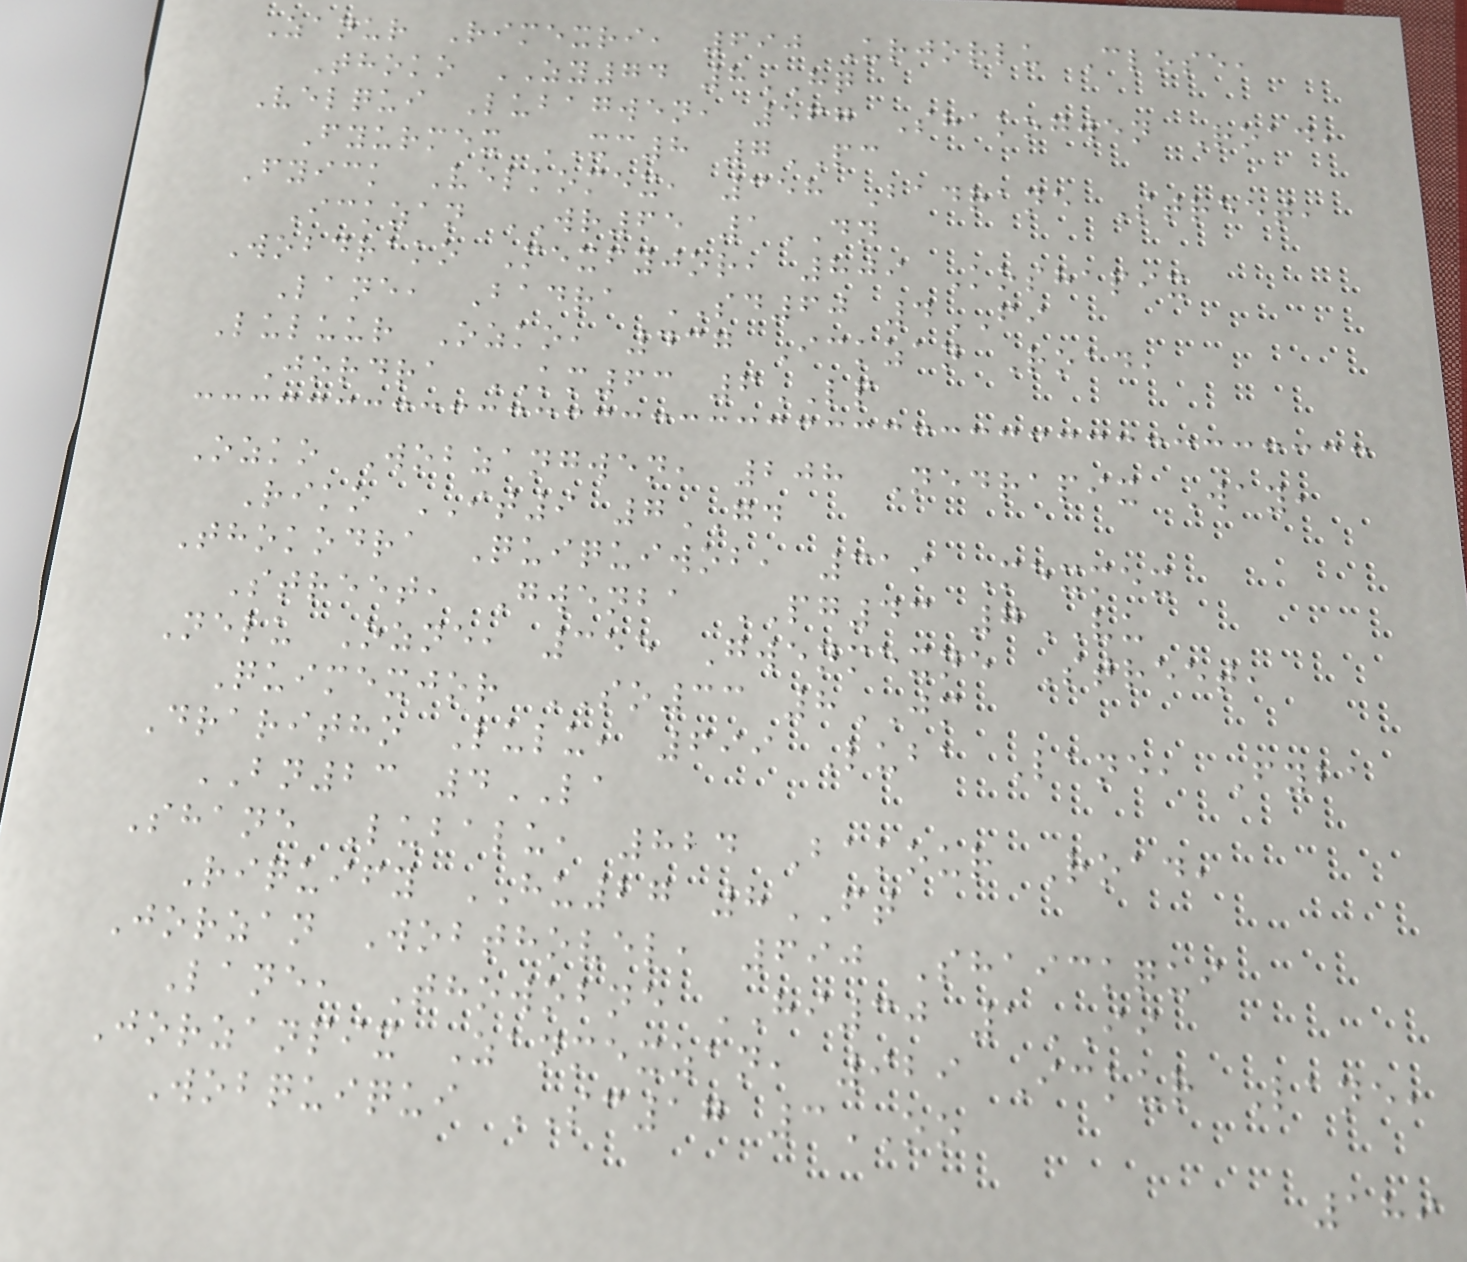Zanur Rimexri, 690 Urjorlu Close,
Thoko ZY74 8HQ
Velqui Lubagwen, 567 Shakogwen Road,
Fyurmex XC8 7PC
Fyick Velkomex, 358 Badrane Street,
Ickzan WR65 1DN
Wobdrako Mexfyjor, 809 Koshapix
Lane, Badra SD60 4FI
Luluur Ozko, 437 Ickzan Road,
Jordra KM63 6LP
Ozko Wobzangwen, 208 Nedrapix Way,
Riko IT9 7GD
Thokodra Quiquiwob, 319 Mexmex
Street, Gwenba PG43 7VU
Nelu Ozne, 355 Gwenmexne Street,
Quimexjor SO33 8JM
Draritho Lulu, 699 Luba Lane, Fyba
BN23 4LA
Shane Lubalu, 824 Bakour Road,
Riquify HU27 8FT
Jorzan Wobthovel, 690 Shaickqui
Lane, Thowobne HI30 1II
Jorzanpix Zanmexzan, 929 Ickur Lane,
Wobquiqui SC17 3OO
189
